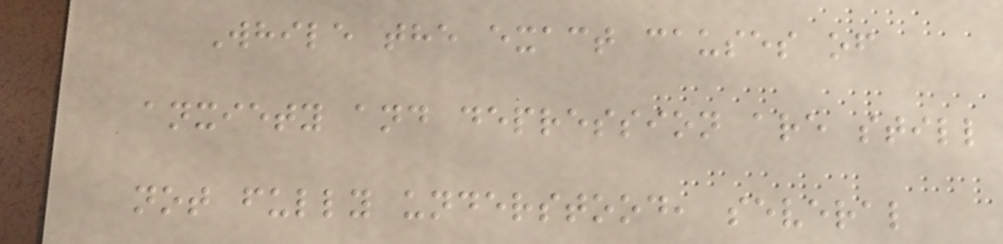While the exact causes of
anxiety and depression are still
not fully understood, several
